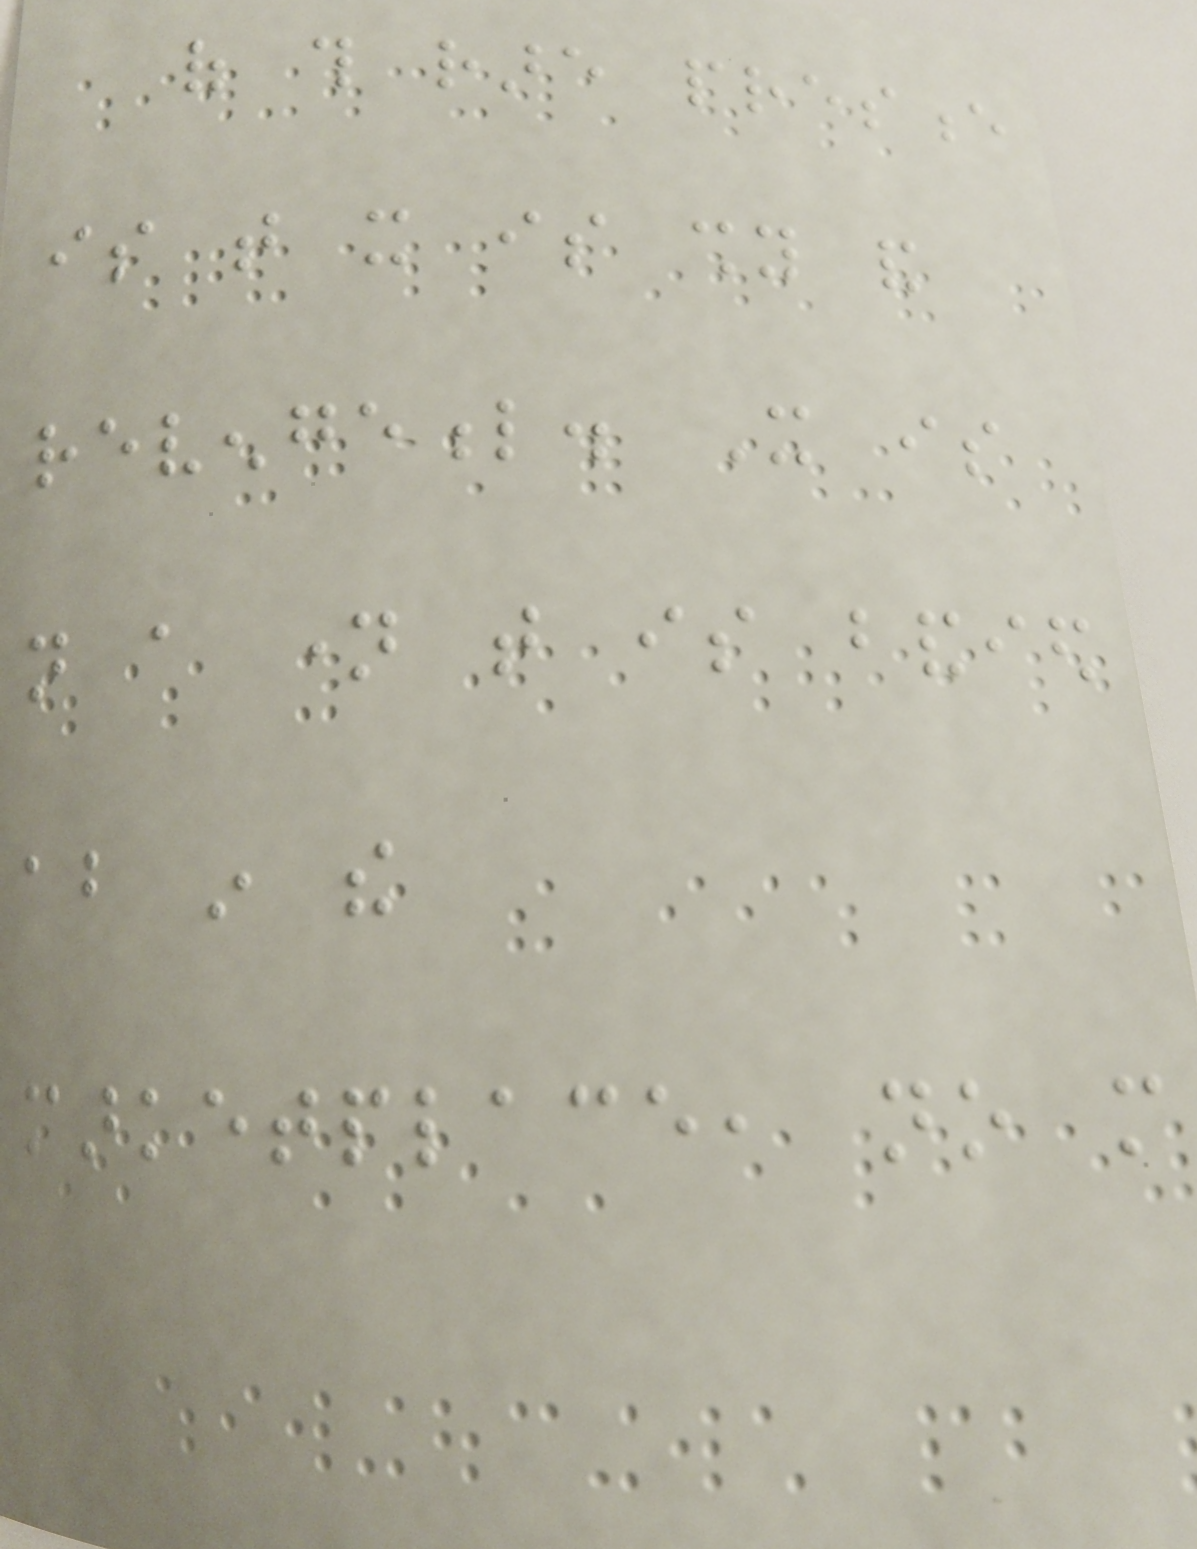of this rare presence
is that it is shy and
revengeful. It is
not a name that is bandied
about in the
marketplace, no more
